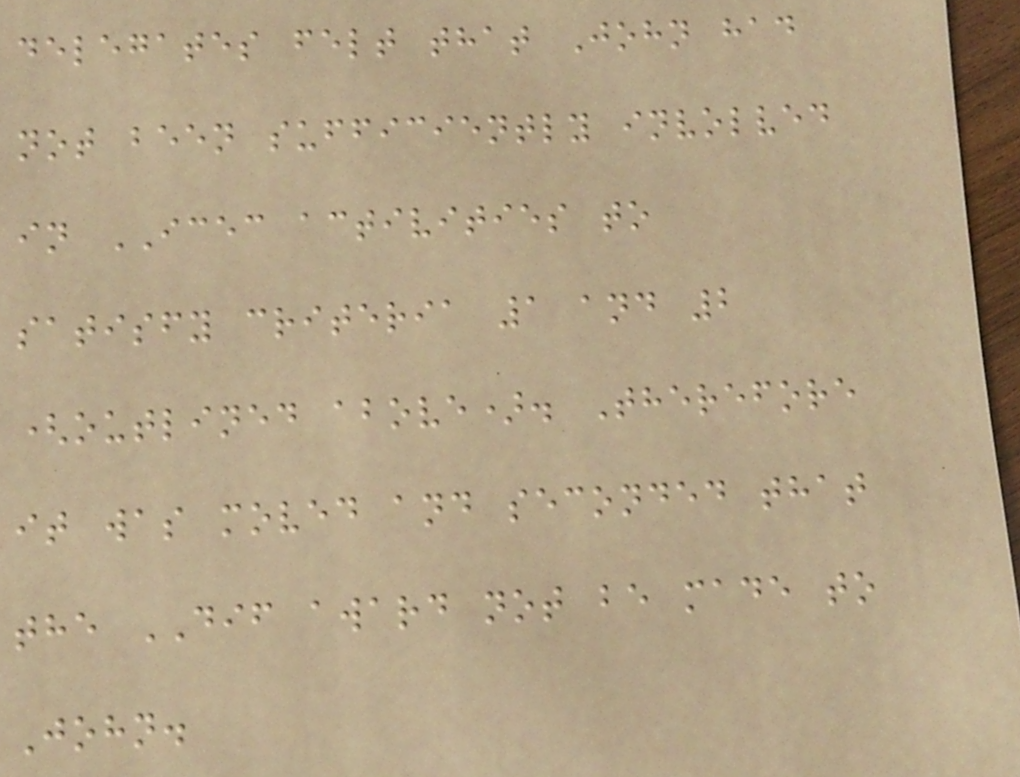delegates felt that John had
not been sufficiently involved
in ICEC activities to
satisfy criteria 1 and 2
(outlined above). Therefore
it was moved and seconded that
the DIF award not be made to
John.
